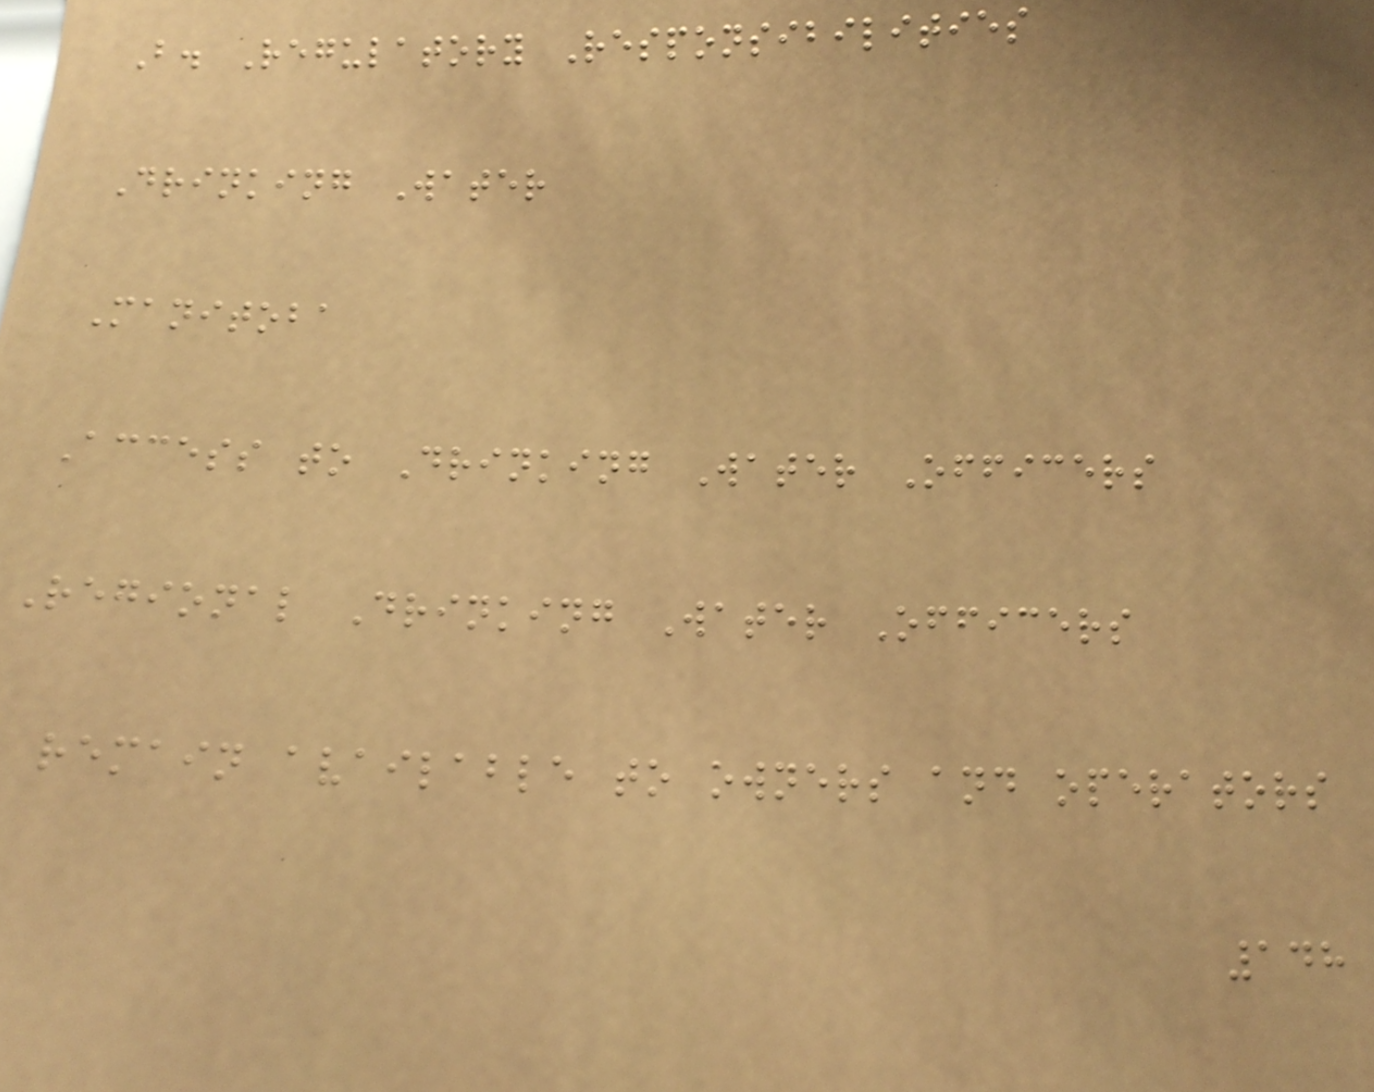B. Regulatory Responsibilities
Drinking Water
Manitoba
Access to Drinking Water Officers
Regional Drinking Water Officers
remain available to owners and operators
148
